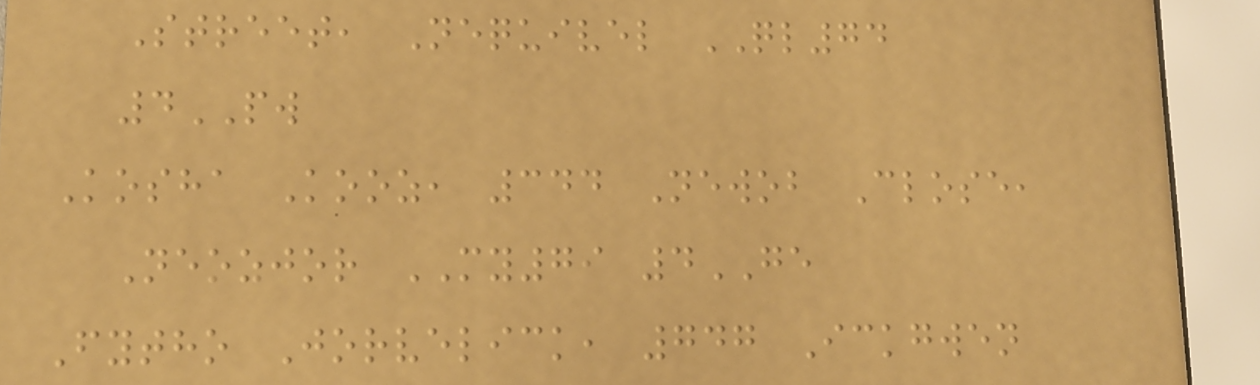Street, Nequivel QL74
4PW
Kosha Kooz, 344 Newob Close,
Neozjor MY79 4GE
Fytho Jorvelick, 747 Ickgwen
